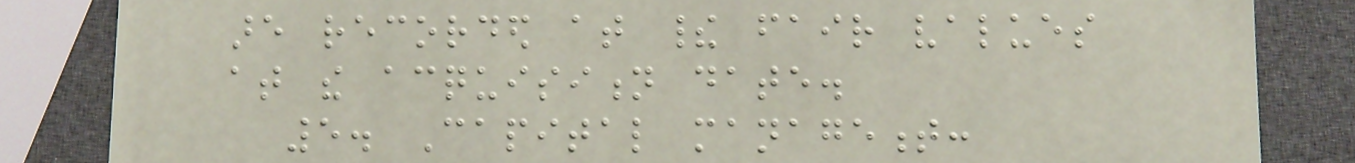are recorded at their fair values
at the acquisition date.
5. Capital management:
